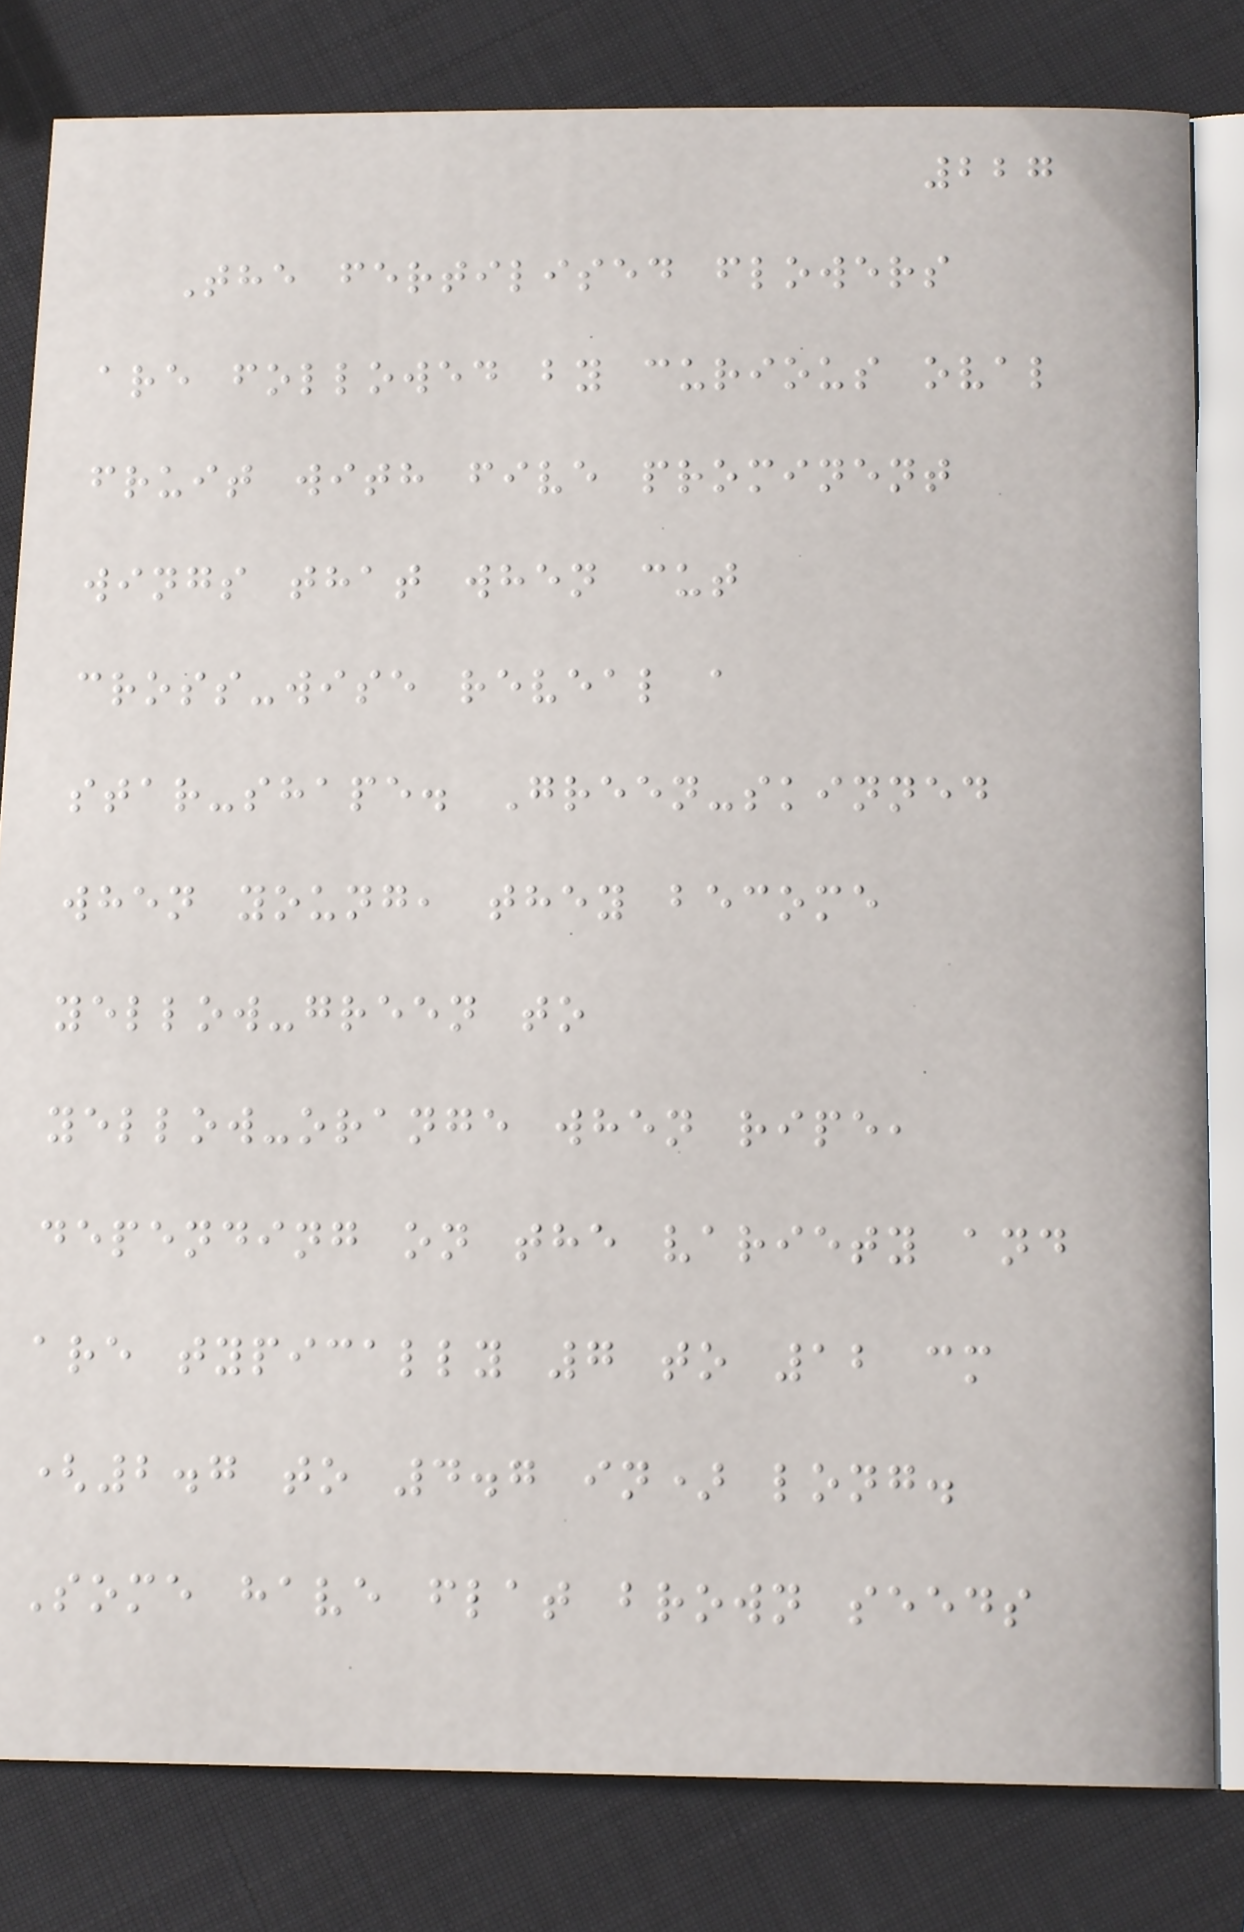227
The fertilised flowers
are followed by curious oval
fruit with five prominent
wings that when cut
cross-wise reveal a
star-shape. Green-skinned
when young, they become
yellow-green to
yellow-orange when ripe,
depending on the variety and
are typically 7 to 12 cm
(2.7 to 4.7 in) long.
Some have flat brown seeds
